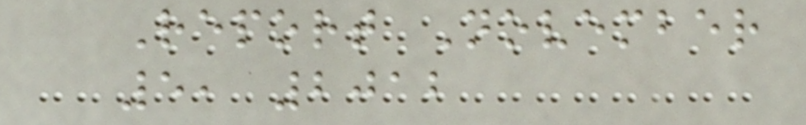Report November
5, 2012
